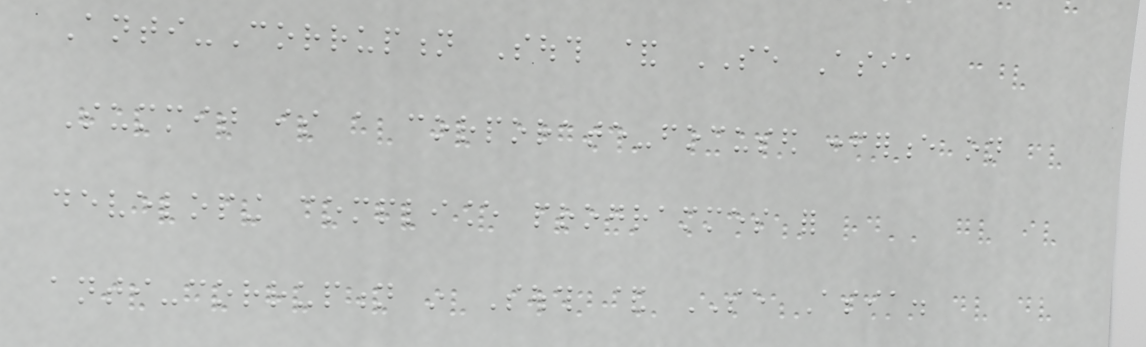Anti-Corruption South & SE Asia
Summit is a corporate-focused conference on
developing compliance programmes for
anti-corruption in South & SE Asia.
